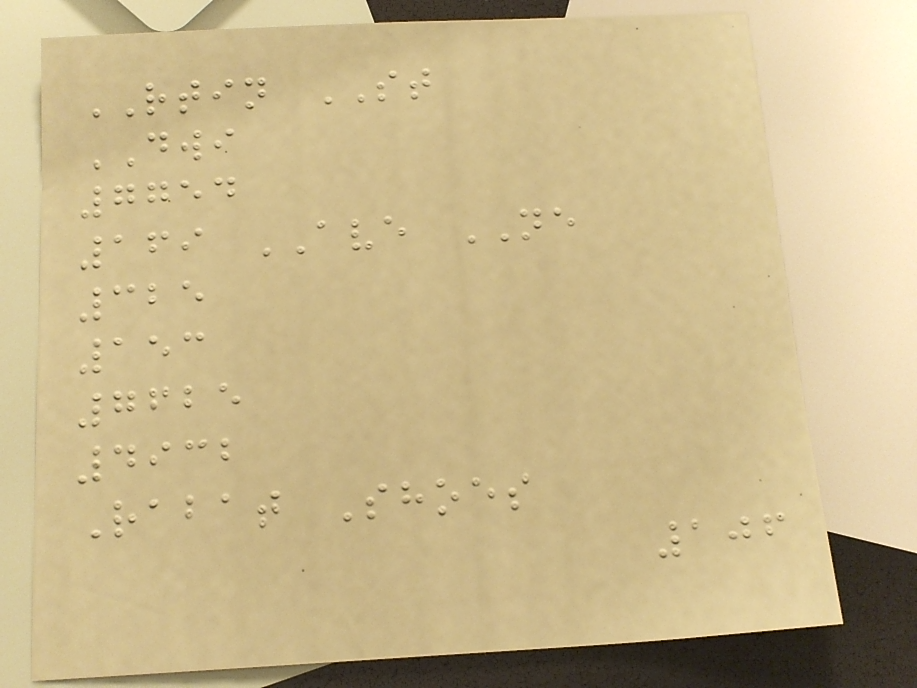RTIN ST
DWI
7754
169 AVE NE
325
153
7625
4932
Rabat Shoes
106
